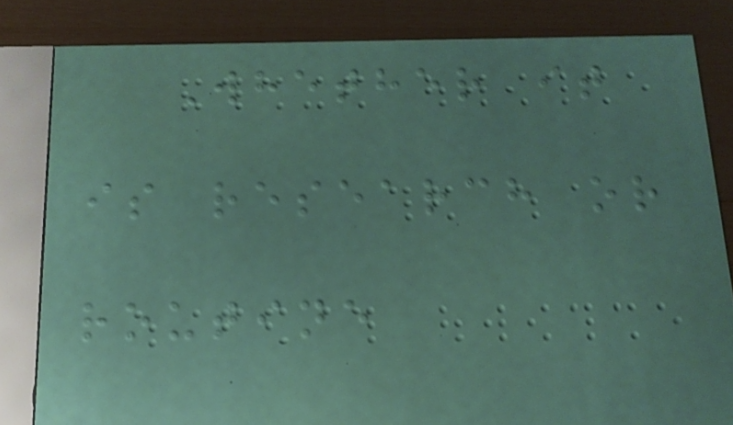Whether it
is research or
routine
